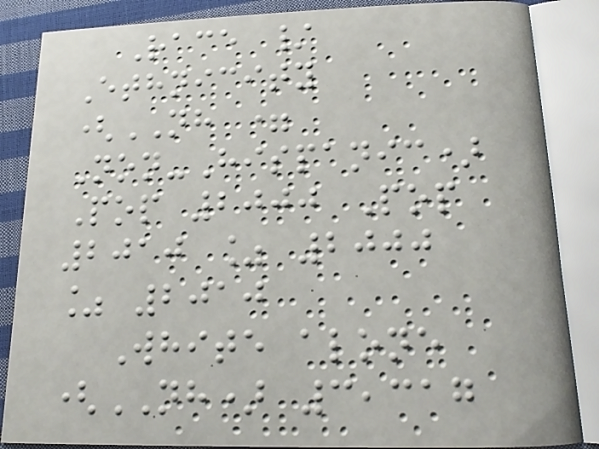Race /
Ethnicity
(NH =
Non-Hispanic)
Pop 2000 Pop
2010 % 2000
% 2010
White alone
(NH) 3,317
